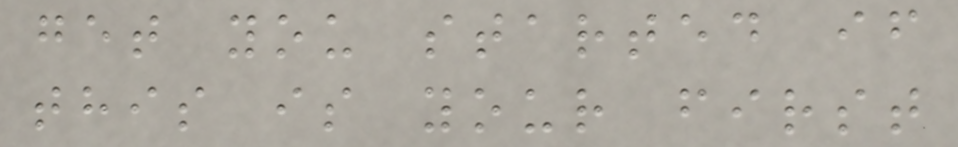get you started if
this is your first
